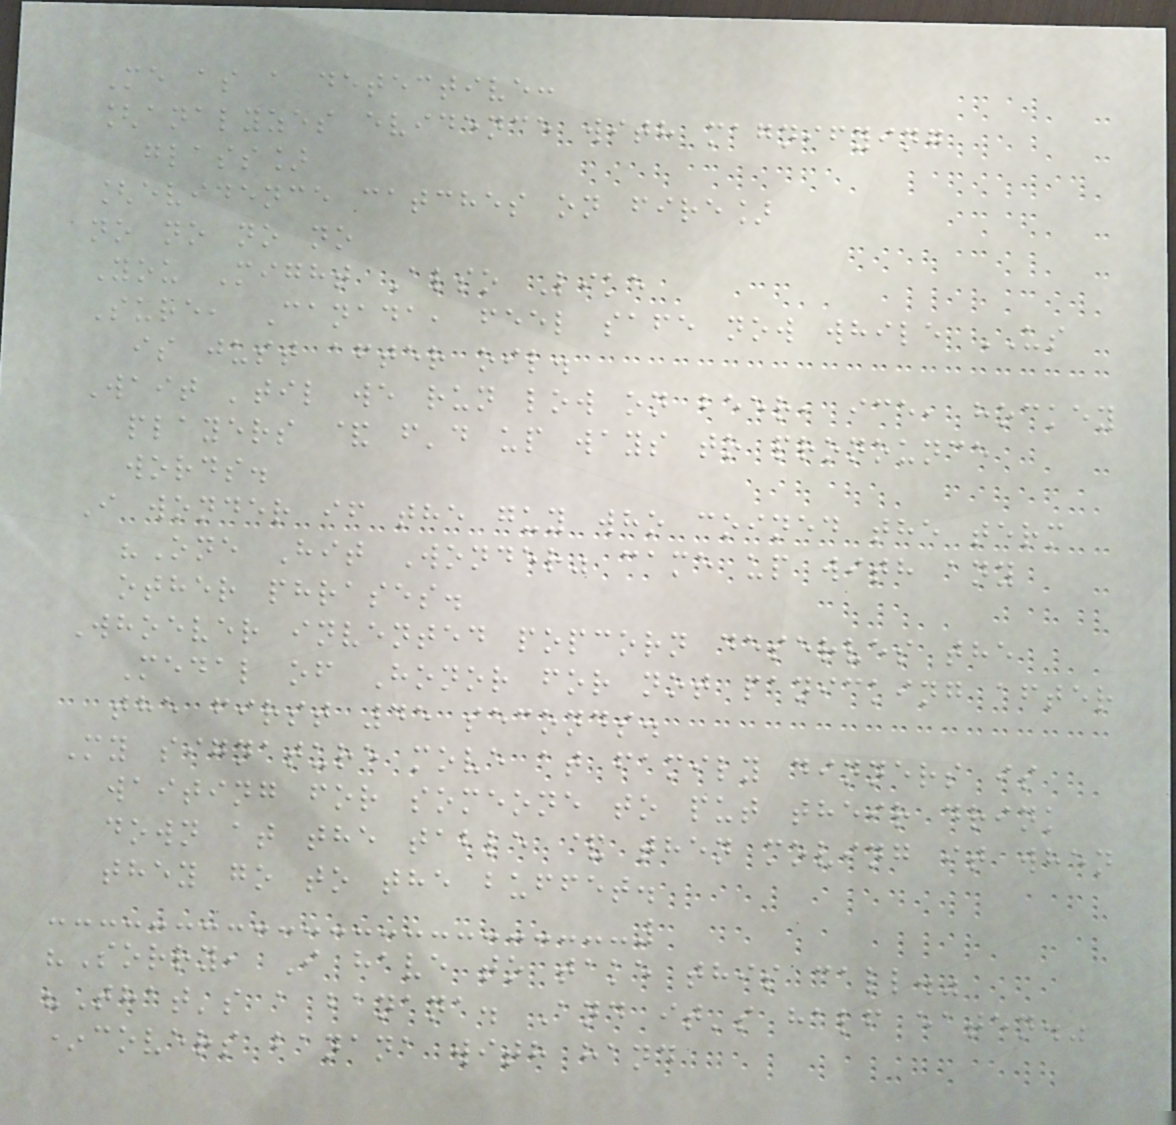Me as a detective:
[analyzes evidence with magnifying
glass]
[evidence catches on fire]
no no no no
You Might Also Like
Sure, Canada, feel safe now while US
is just after oil.
Wait 'til we run low on beer, ice, hockey
players & f'd up ways to pronounce
words.
I wonder if the guy who coined the term
"One Hit Wonder" came up with any
other phrases.
Whoever invented popcorn deserves the
Medal of Honor for not panicking after
the first 45 seconds.
My signature move at family dinners is
waiting for someone to put their drink
down at the table & then moving it when
they go to the buffet.
"Sorry, I have to take this call."
"That's a banana. And it's half eaten."
*covers banana with hand
